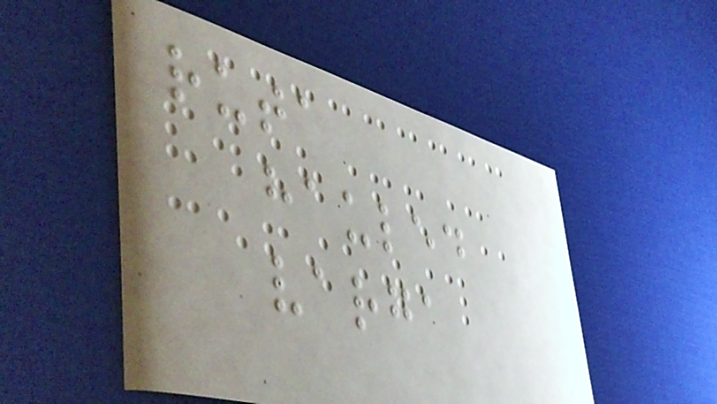ruta
hauled
varga
